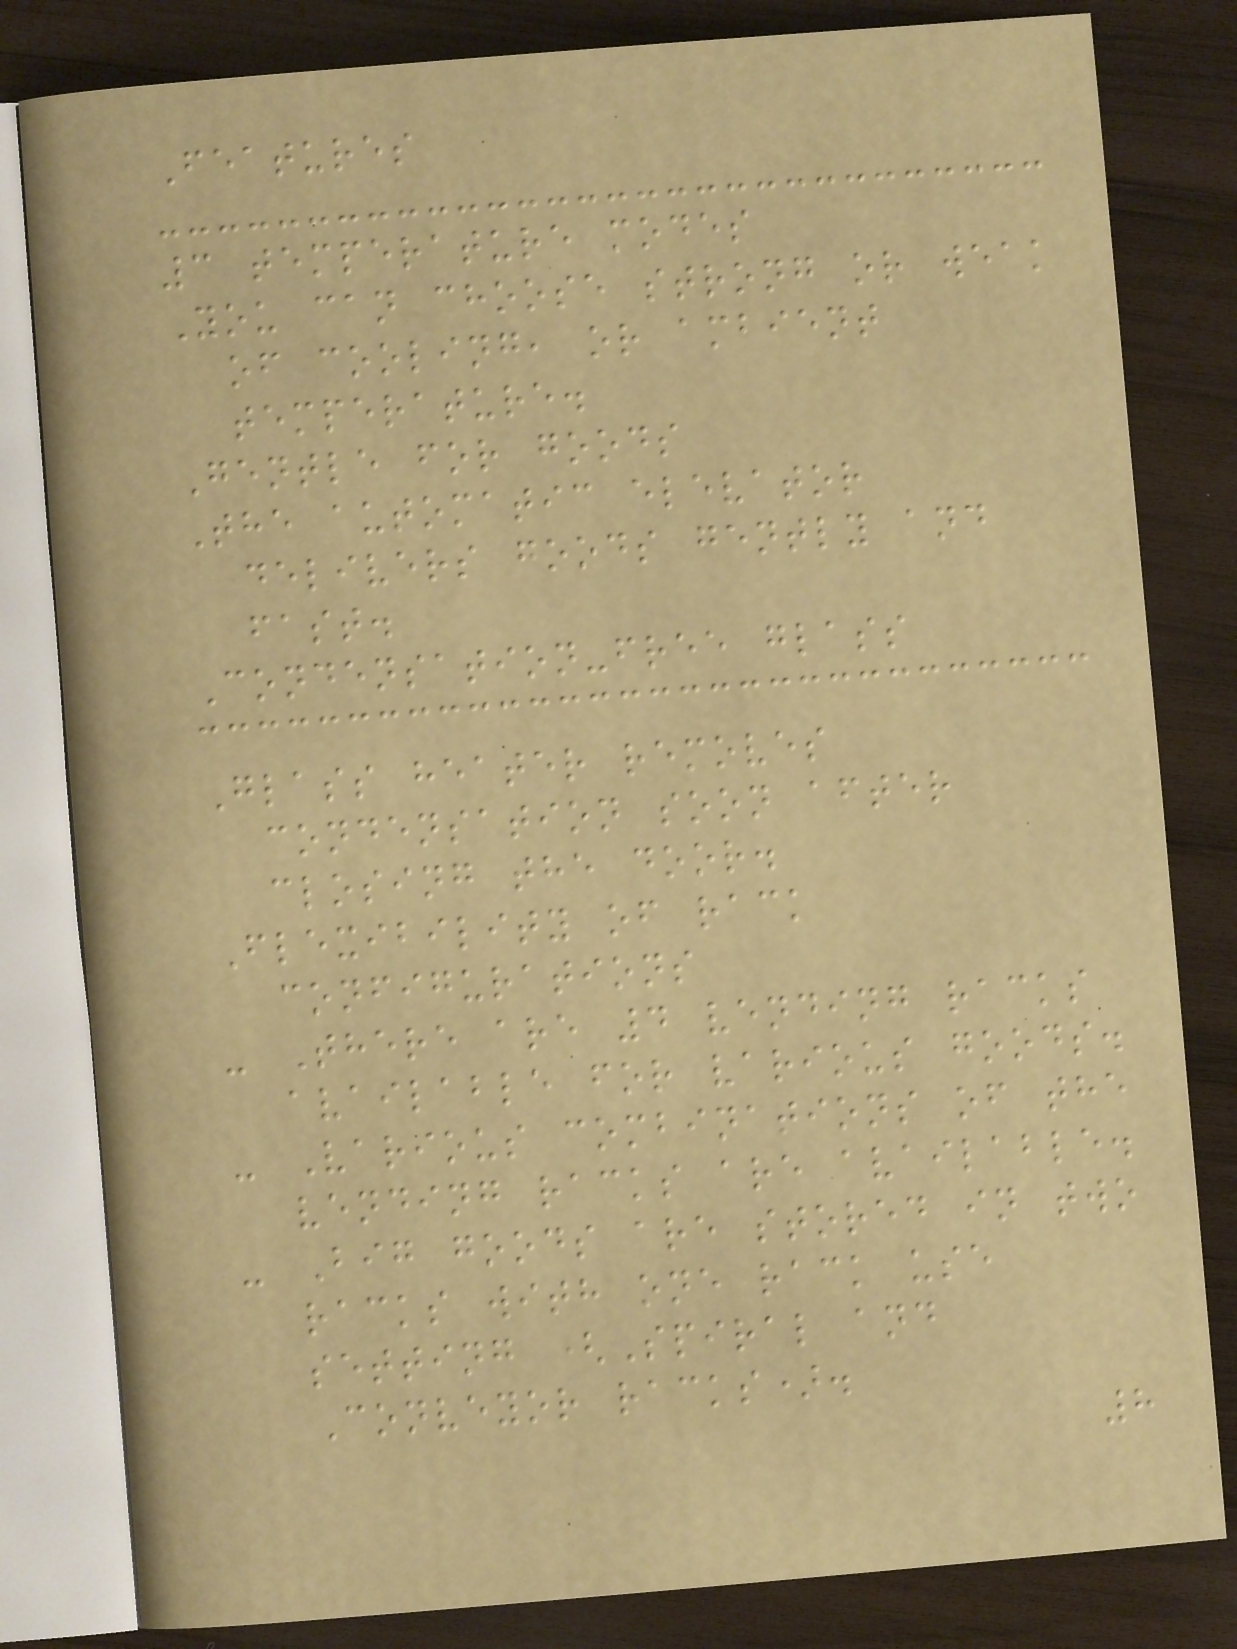Features
3 temperature modes
You can choose strong or weak
of cooling, or ambient
temperature.
Gentle for goods
The automatic elevator
delivers goods gently and
fast.
Condensation-free glass
Glass heater removes
condensation soon after
closing the door.
Flexibility of rack
configurations
- There are 4 vending racks
available for various goods.
- Various combinations of the
vending racks are available.
- Big goods are stored in two
racks with one rack use
setting (Spiral and
Conveyor racks).
8
